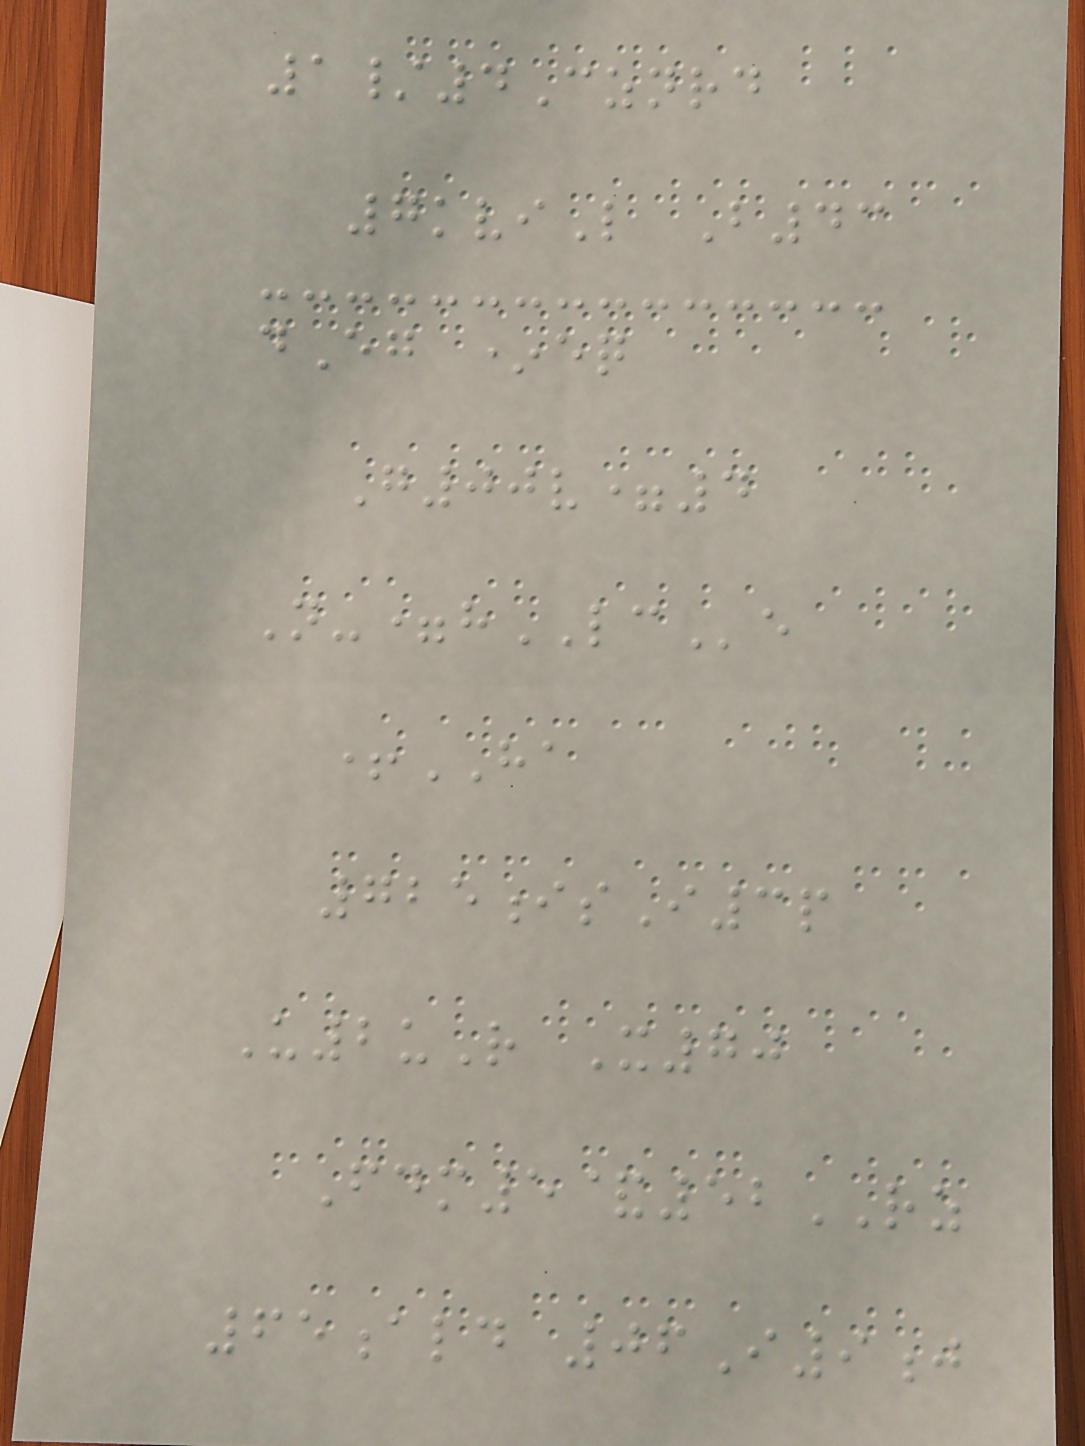1/4Cznrd
7kviL B43
dEg *eq
G00v=4
N-=hLCe
+HA
725isI3p
U2uR X70
Fdm5&52RZ
65ald 06I9j
